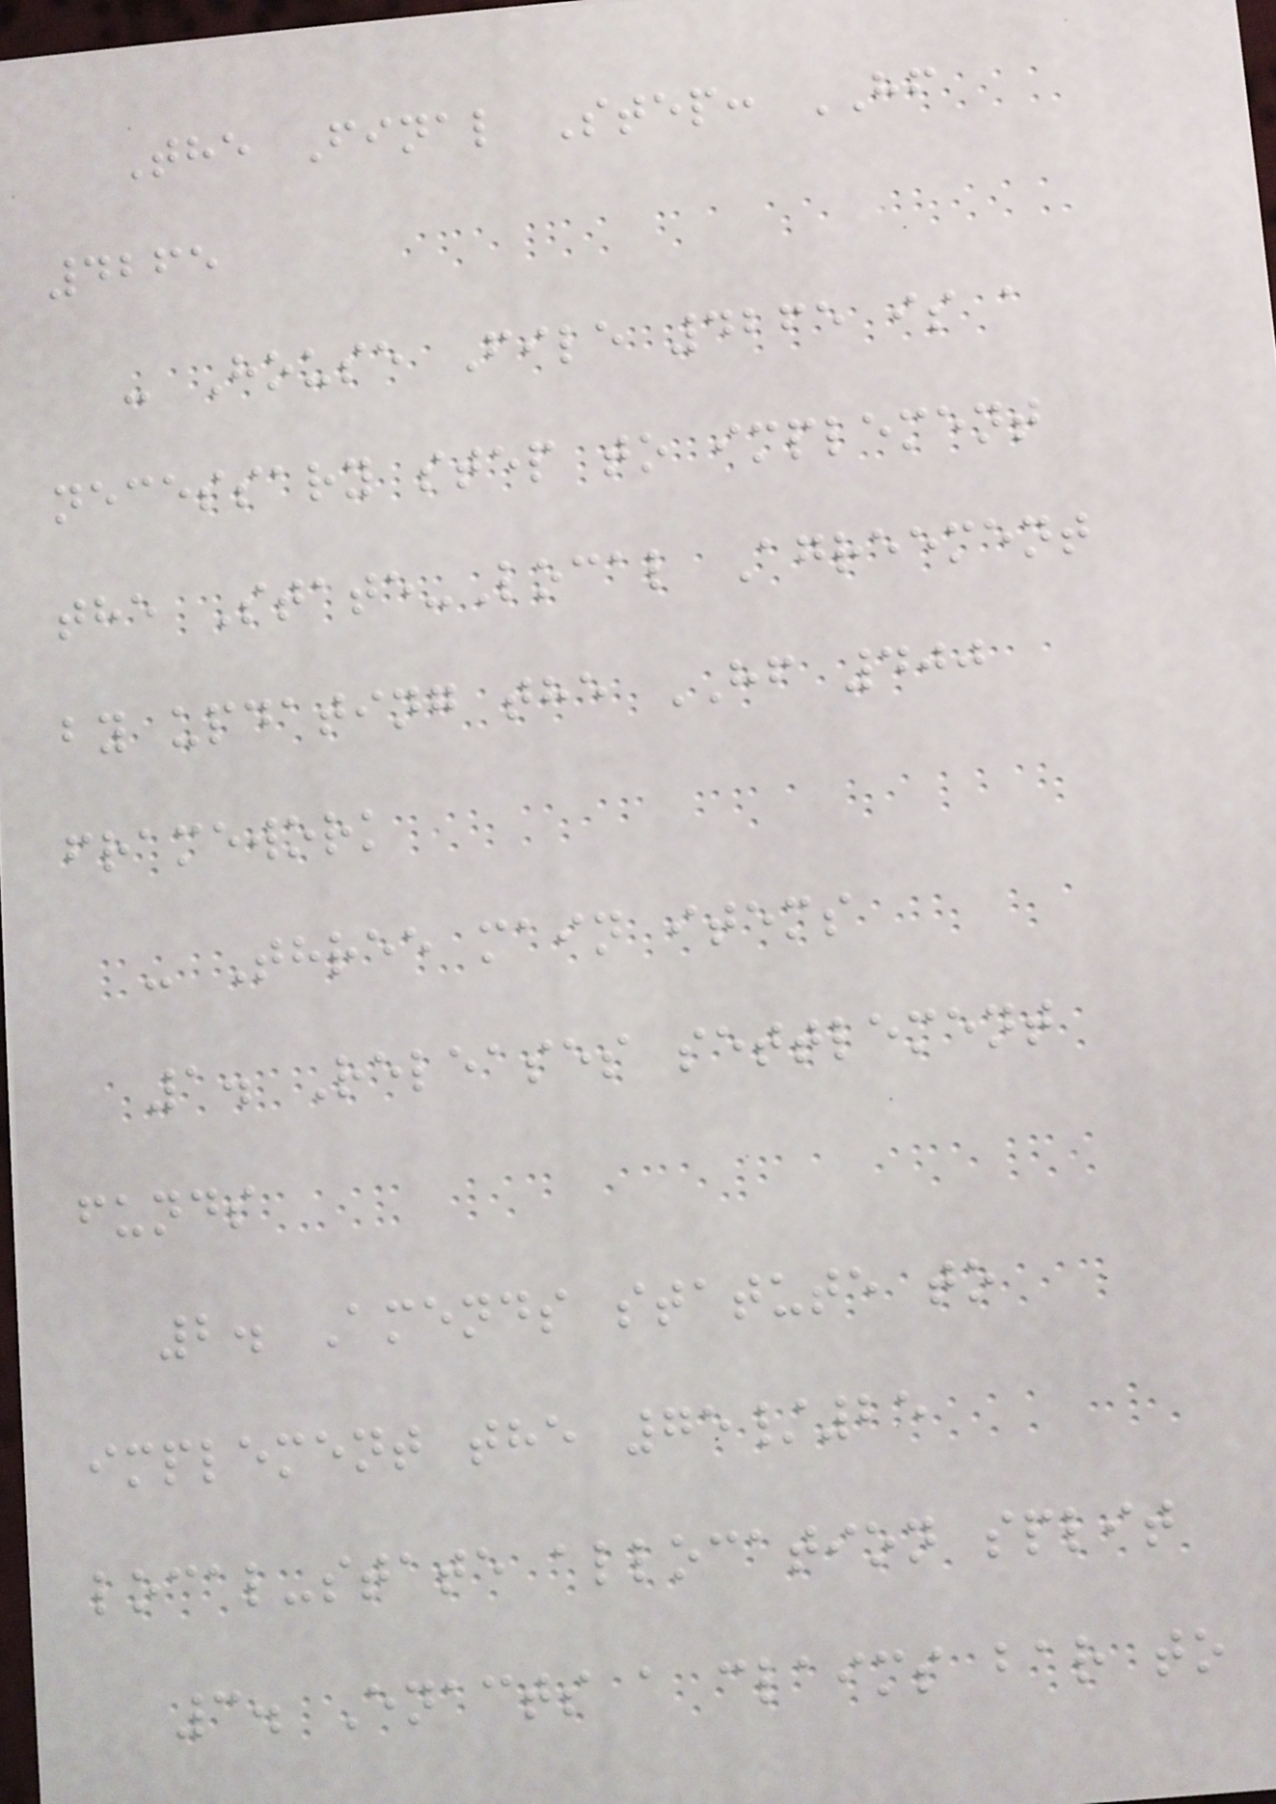The Final Step: HF
4265
- House File 4265 is a
necessary step to implement
the State-Local Agreement
by updating the HF 400
framework
- Three main items
1. Releases settlement
funds
2. Amends statute to
implement the 75/25
local-state allocation split
3. Enacts a claims bar to
